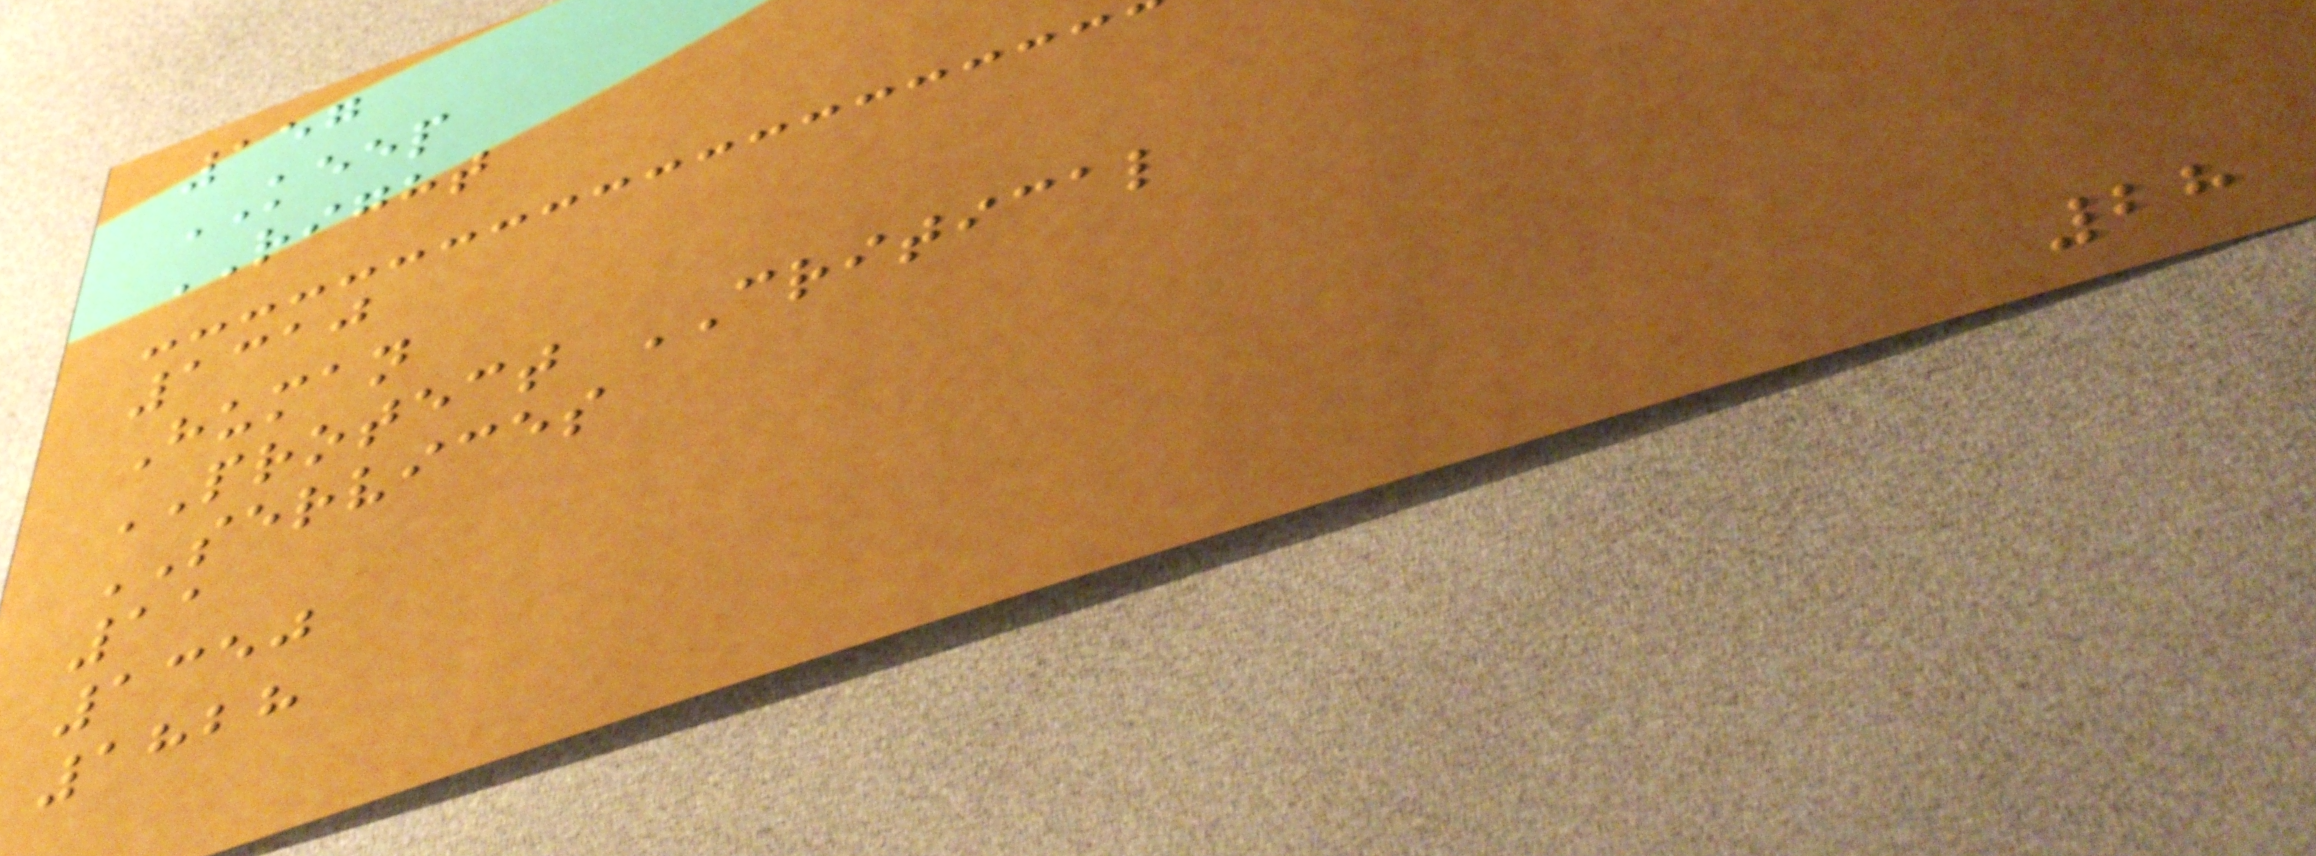157
KEEP
RIGHT
1310
Human
PROTECT CRITICAL
SERVICES
11
1350
1828
28
